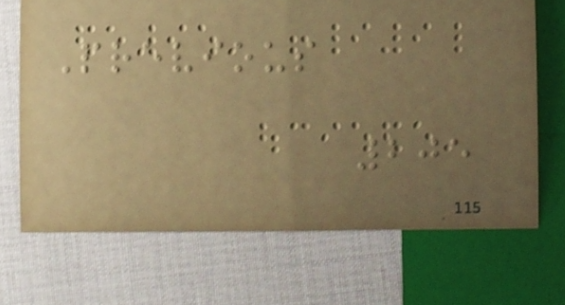Previous
205
